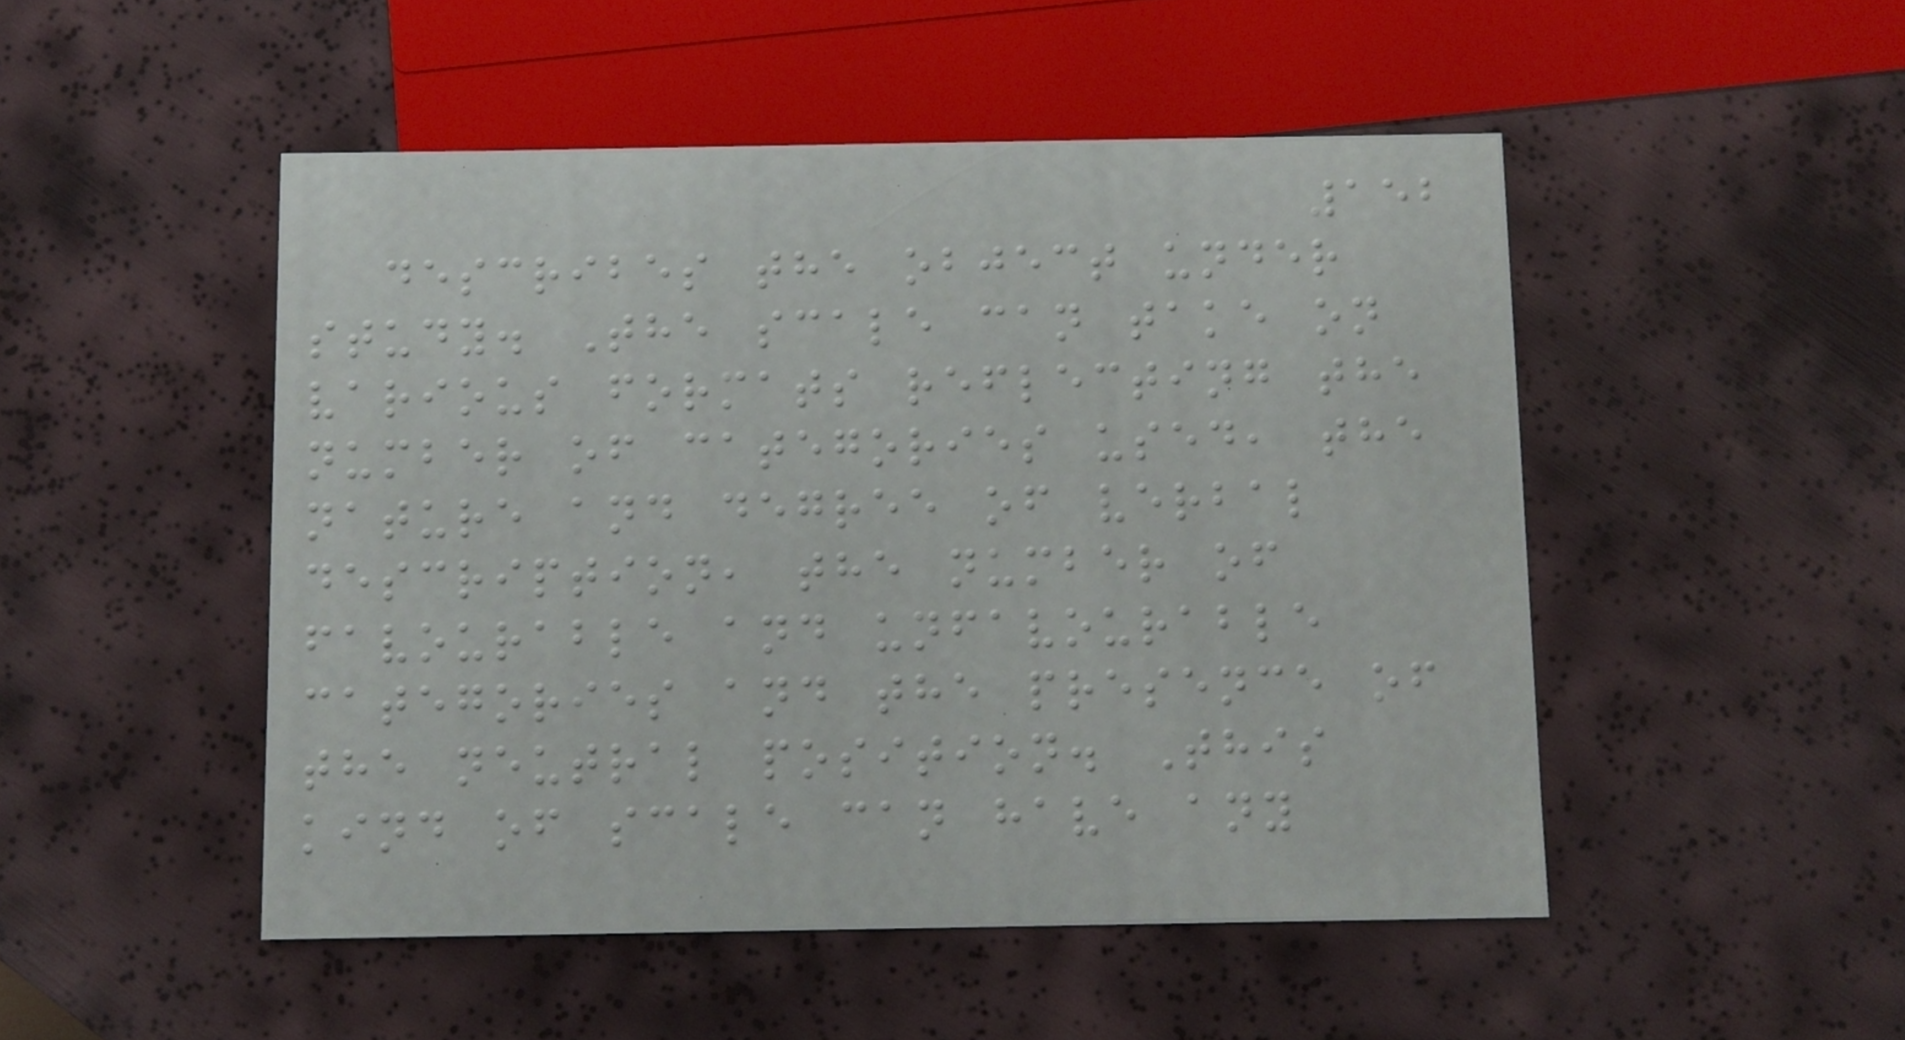152
describes the object under
study. The scale can take on
various formats reflecting the
number of categories used, the
nature and degree of verbal
description, the number of
favourable and unfavourable
categories and the presence of
the neutral position. This
kind of scale can have any
